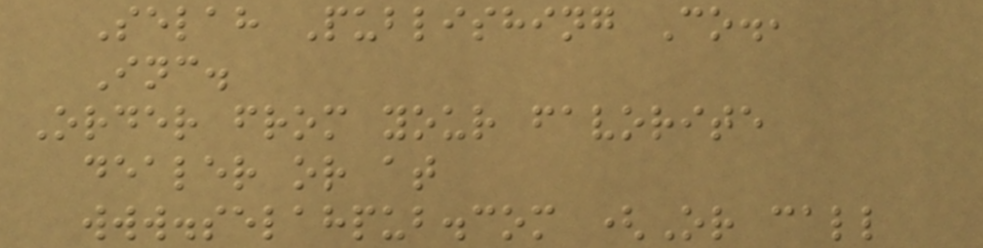Selah Publishing Co.,
Inc.
Order from your favorite
dealer or at
www.selahpub.com (Or call
